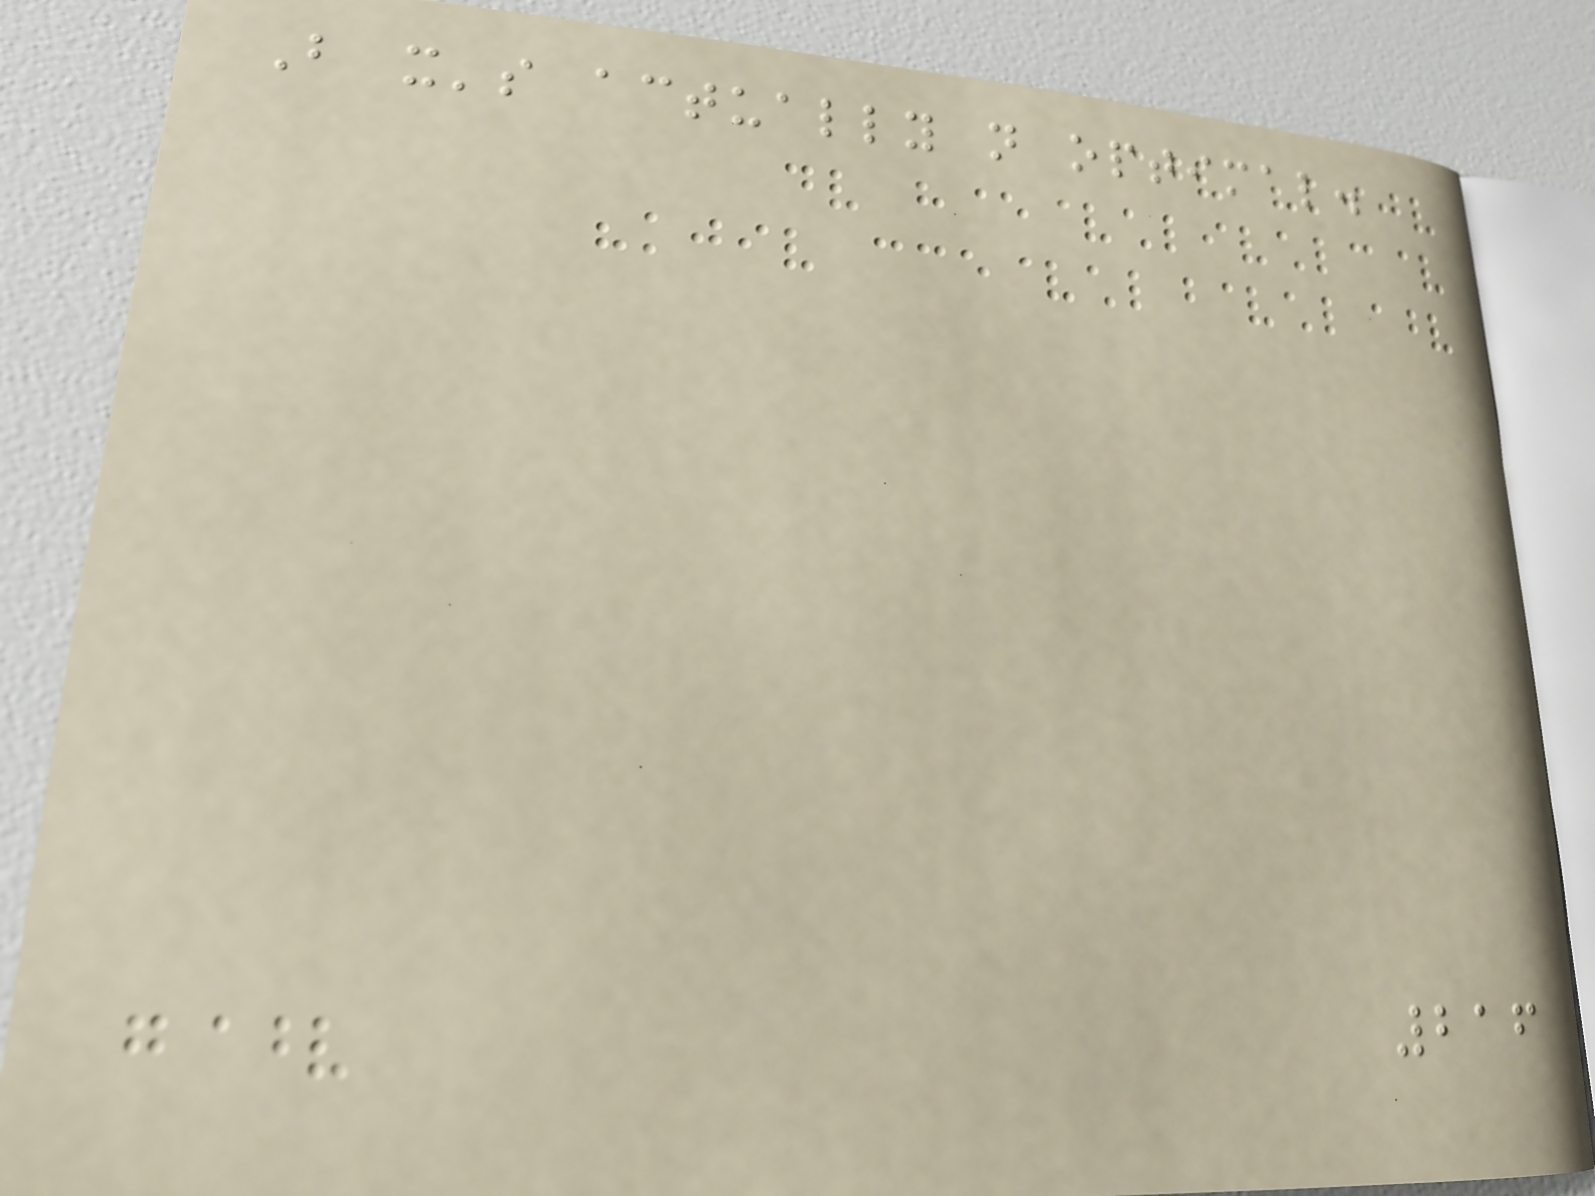But it's actually not optimal.
216
